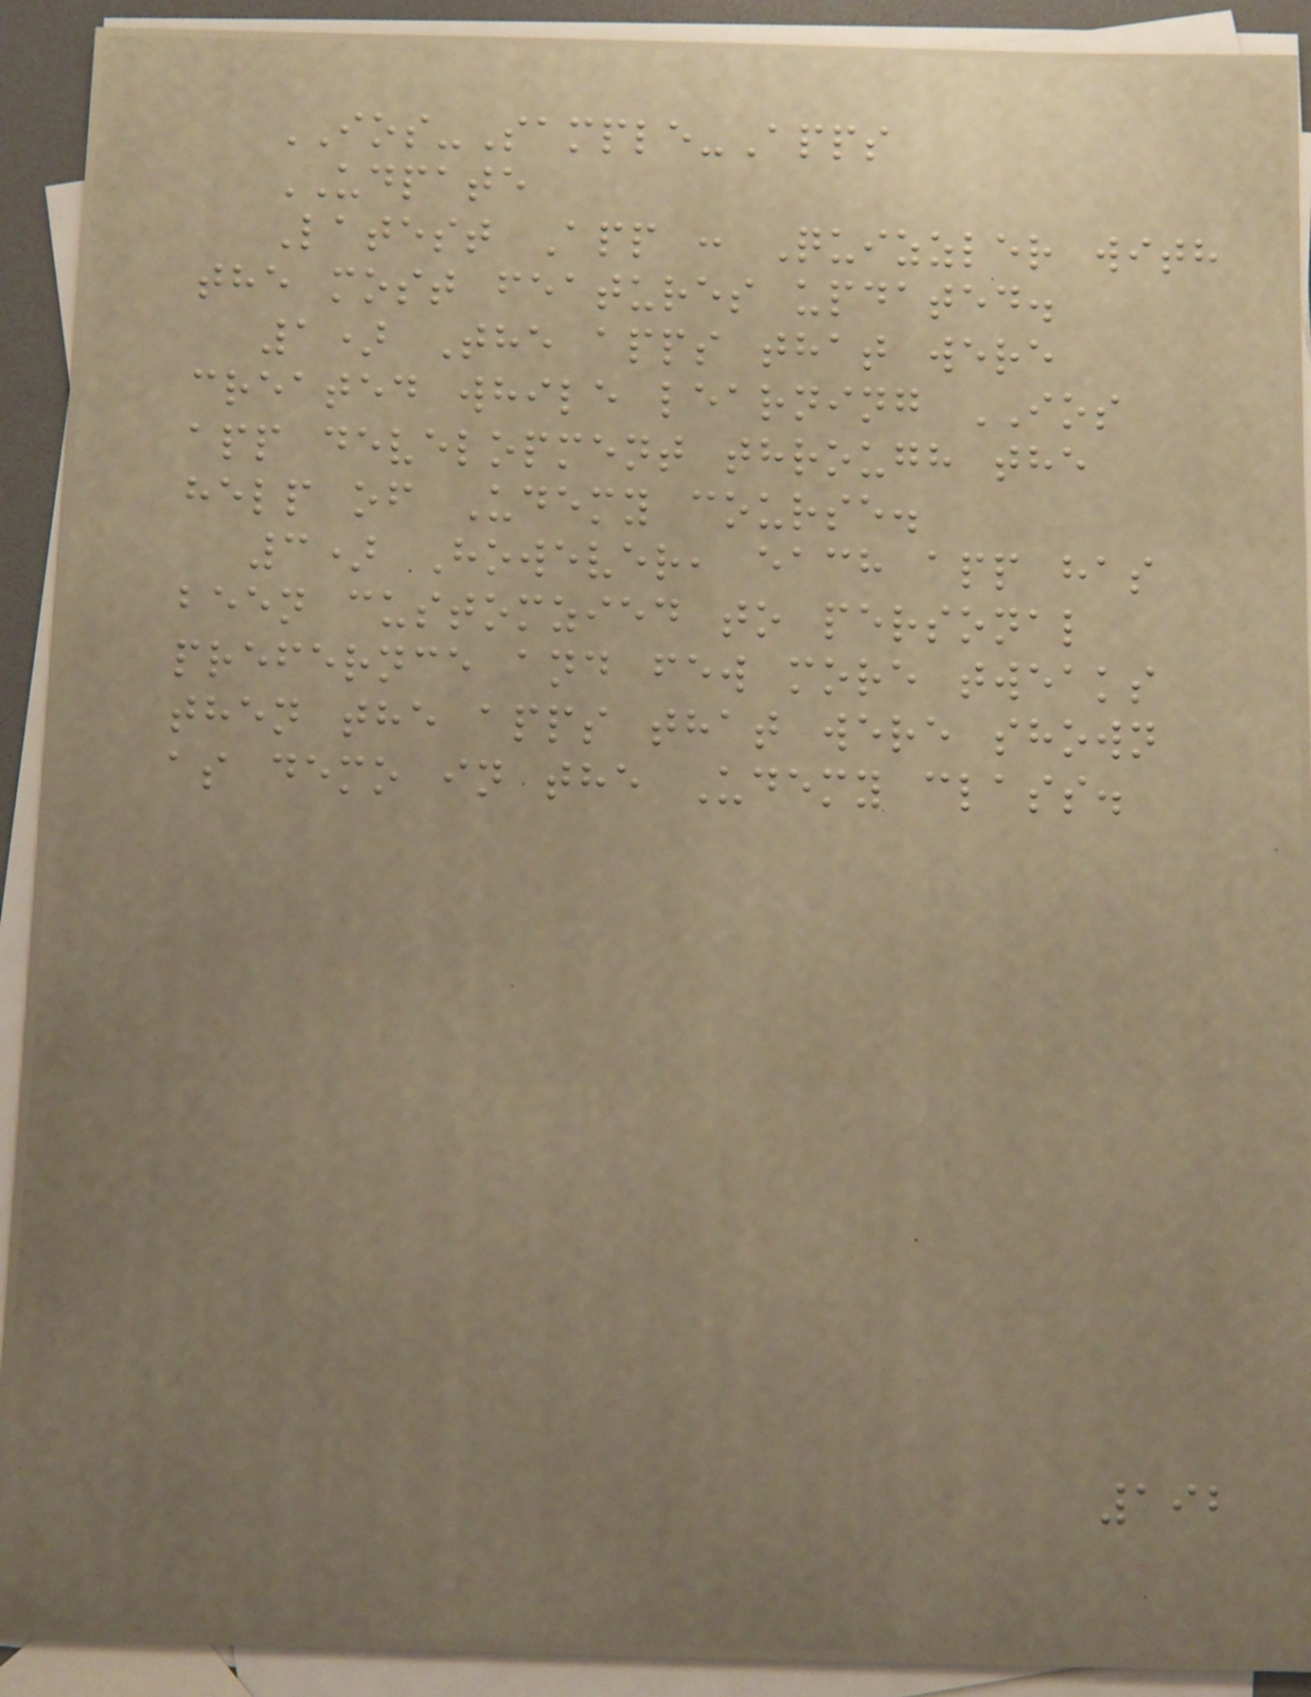IOS-Sample-Apps
UDPATE
Latest App : Quizzler with
the most features updated.
1) The apps that were
created while learning IOS
app development through the
help of Udemy course.
3) However, each app has
been customzied to personal
prefernce and few more tweaks
then the apps that were shown
as demo in the Udemy class.
192
